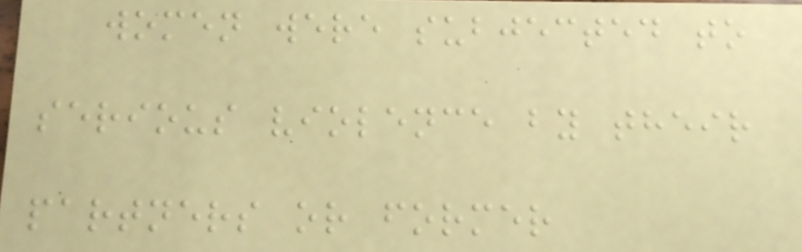women were subjected to
serious violence by their
partners or former
